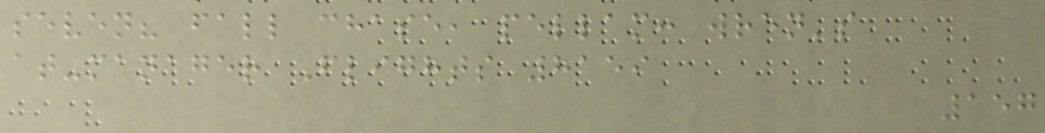seven? fall chase, pellam: wren's
at-manager Flights 8159
157
